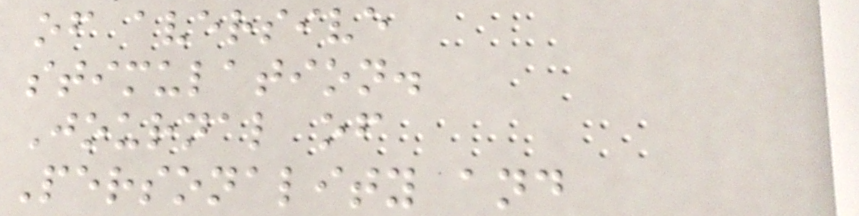of aversive
stimulation.
Journal of
Personality and
